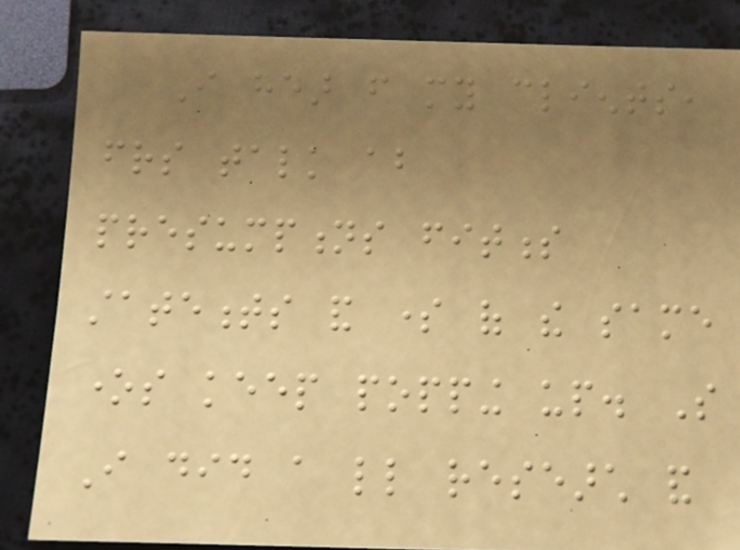I hear from my clients,
friends talk about
presumptions fitness
statements and some of the same
ones keep popping up. So
I did a little research and
